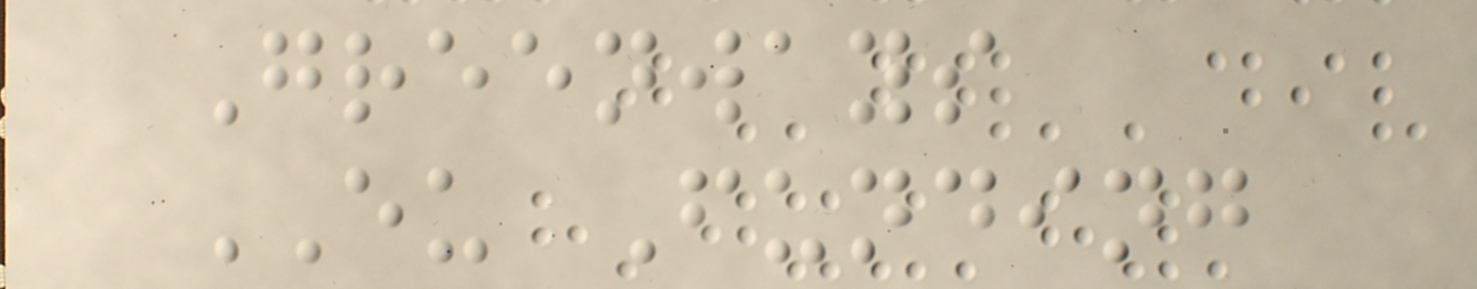Greenways
EU Funding
